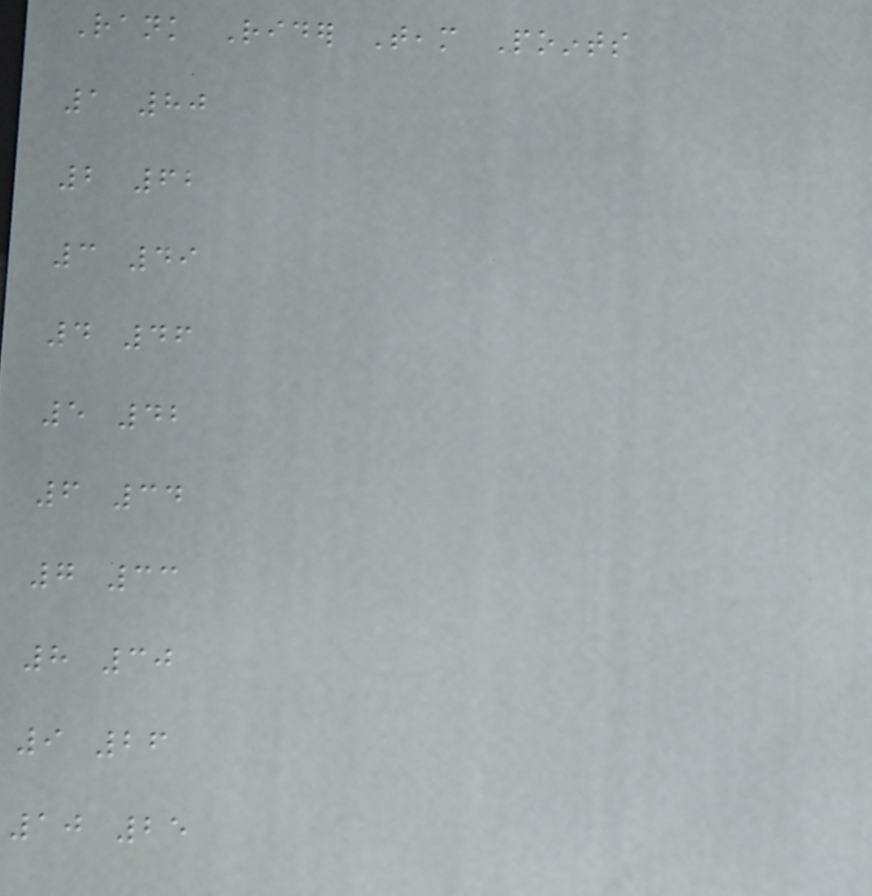Rank Rider Team Points
1 80
2 62
3 49
4 46
5 42
6 34
7 33
8 30
9 26
10 25
